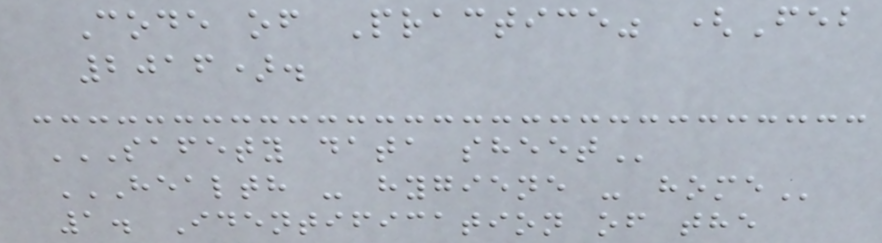Code of Practice" (Feb
2016).
SAFETY DATA SHEET
HEALTH - HYGIENE - HOME
1. Identification of the
